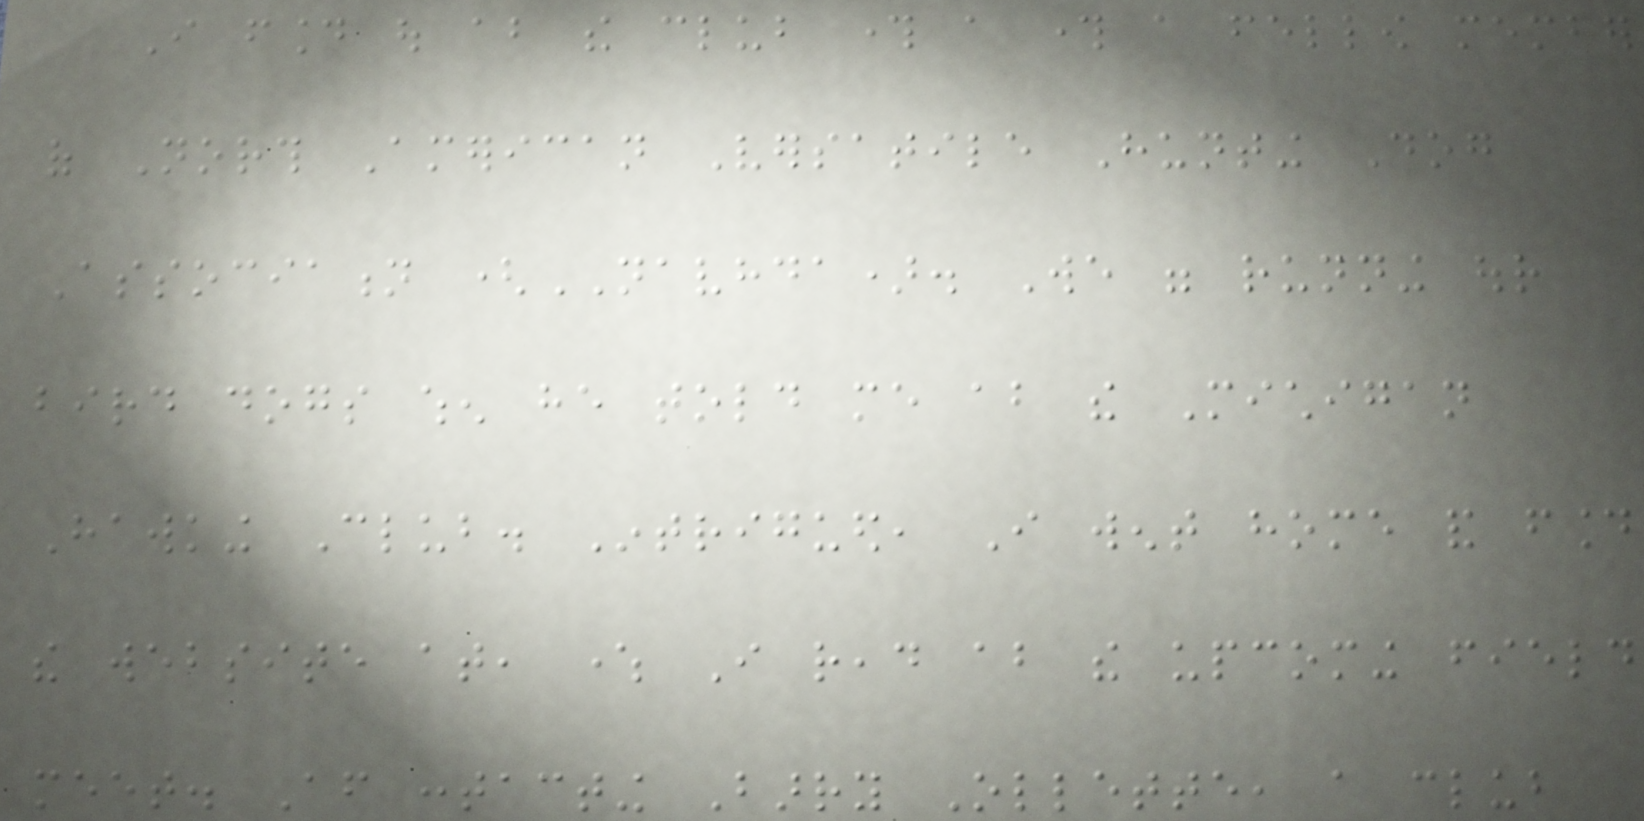I found out about the club through a through a fellow member
of North American Versatile Hunting Dog
Association (NAVHDA). We were running our
bird dogs when he told me about the Michigan
Hawking Club. Intrigued, I went home and found
the website at, where I read about the upcoming field
meet. After contacting Barry Ollette, a club
